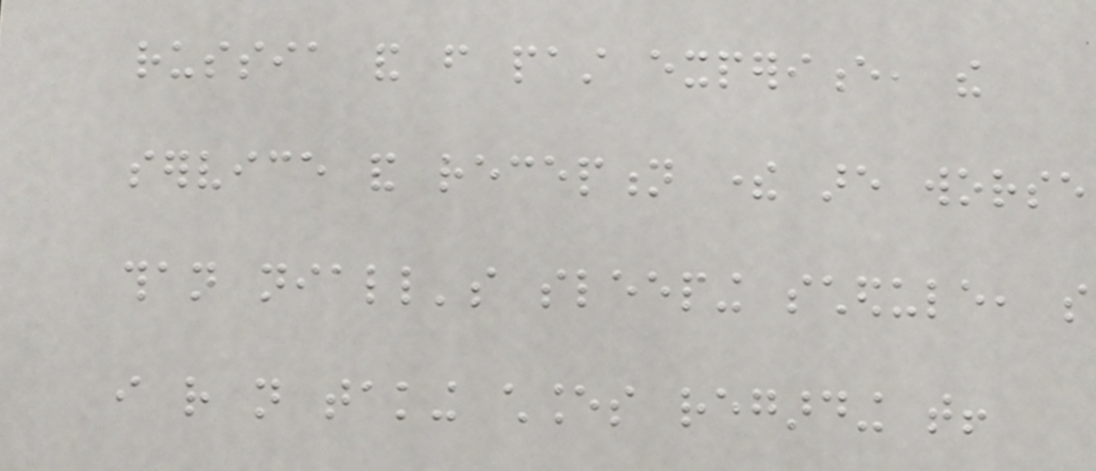russia and from past experience, the
service and reception there are worse
than niall's sleeping schedule, so
i rather not taking chances regarding that!
